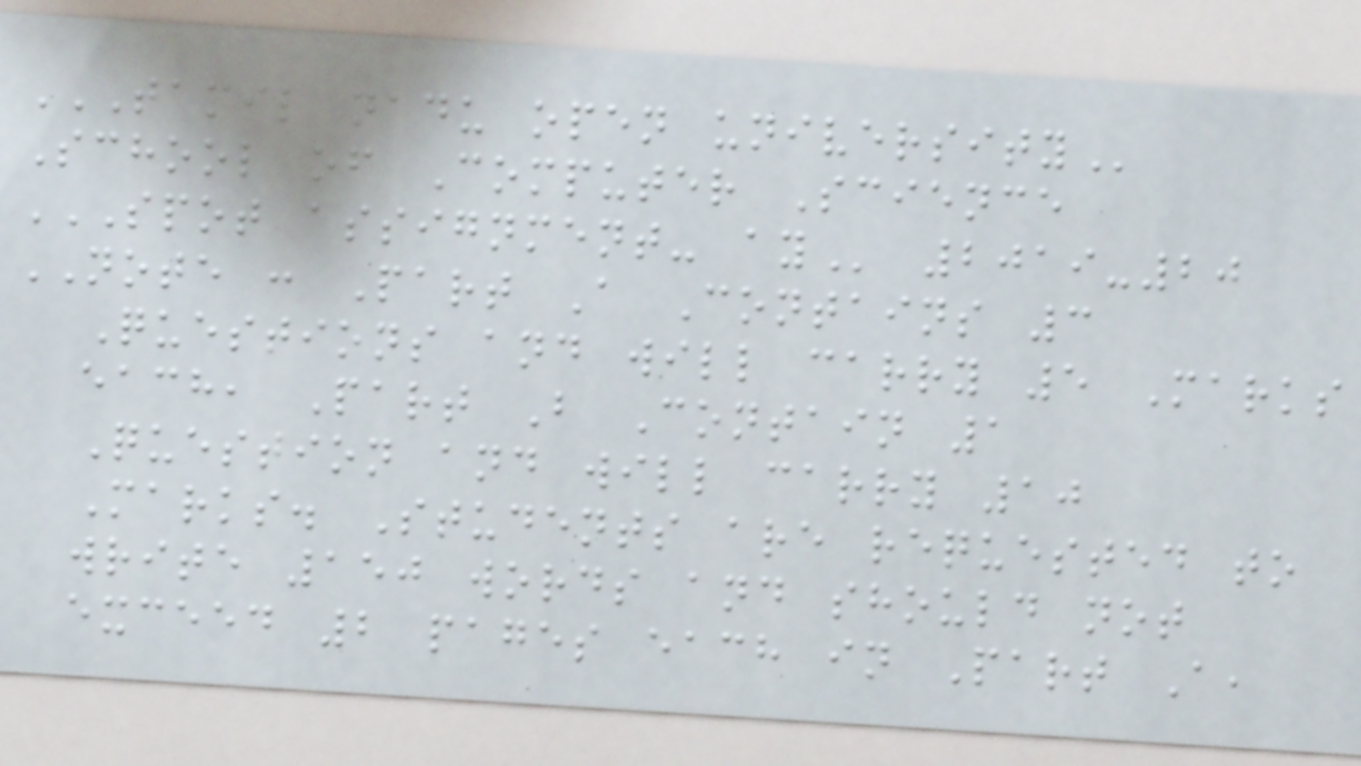TAMIL NADU OPEN UNIVERSITY
School of Computer Science
SPOT ASSIGNMENT- AY 2019-20
NOTE : Part A Contains 3
Questions and will carry 5 Marks
each, Part B Contain 1
Question and will carry 10
Marks. Students are requested to
write 150 words and should not
exceed 2 pages each in Part A,
